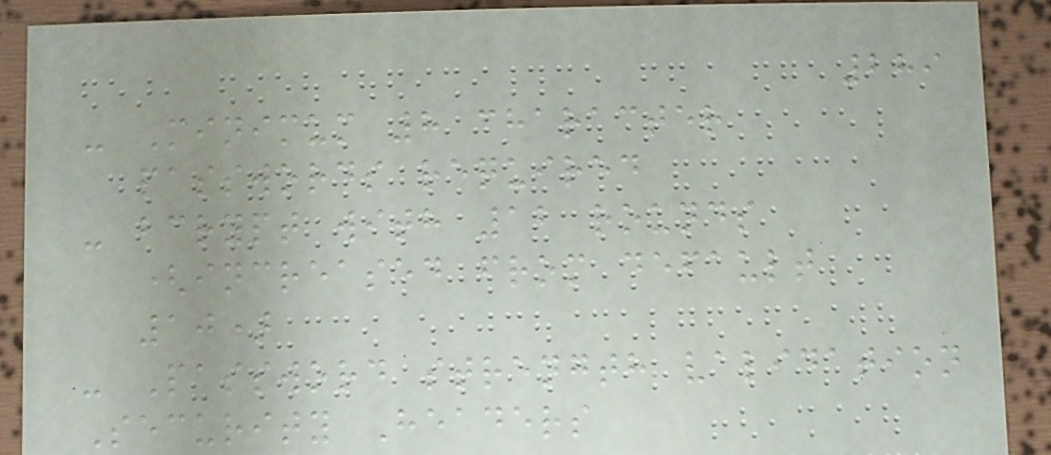289
- Minimum 8 character
passwords required
- bcrypt with 12 rounds
(increased from default
10)
- Password strength validation
Security Headers
